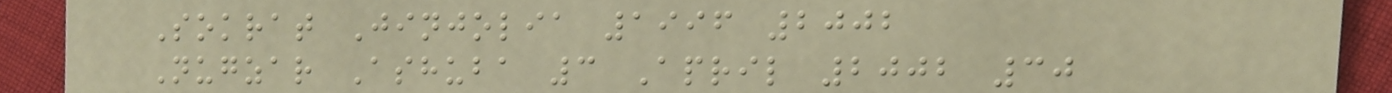Sokrat Jinjolia 1996 2002
Nugzar Ashuba 3 April 2002 30
